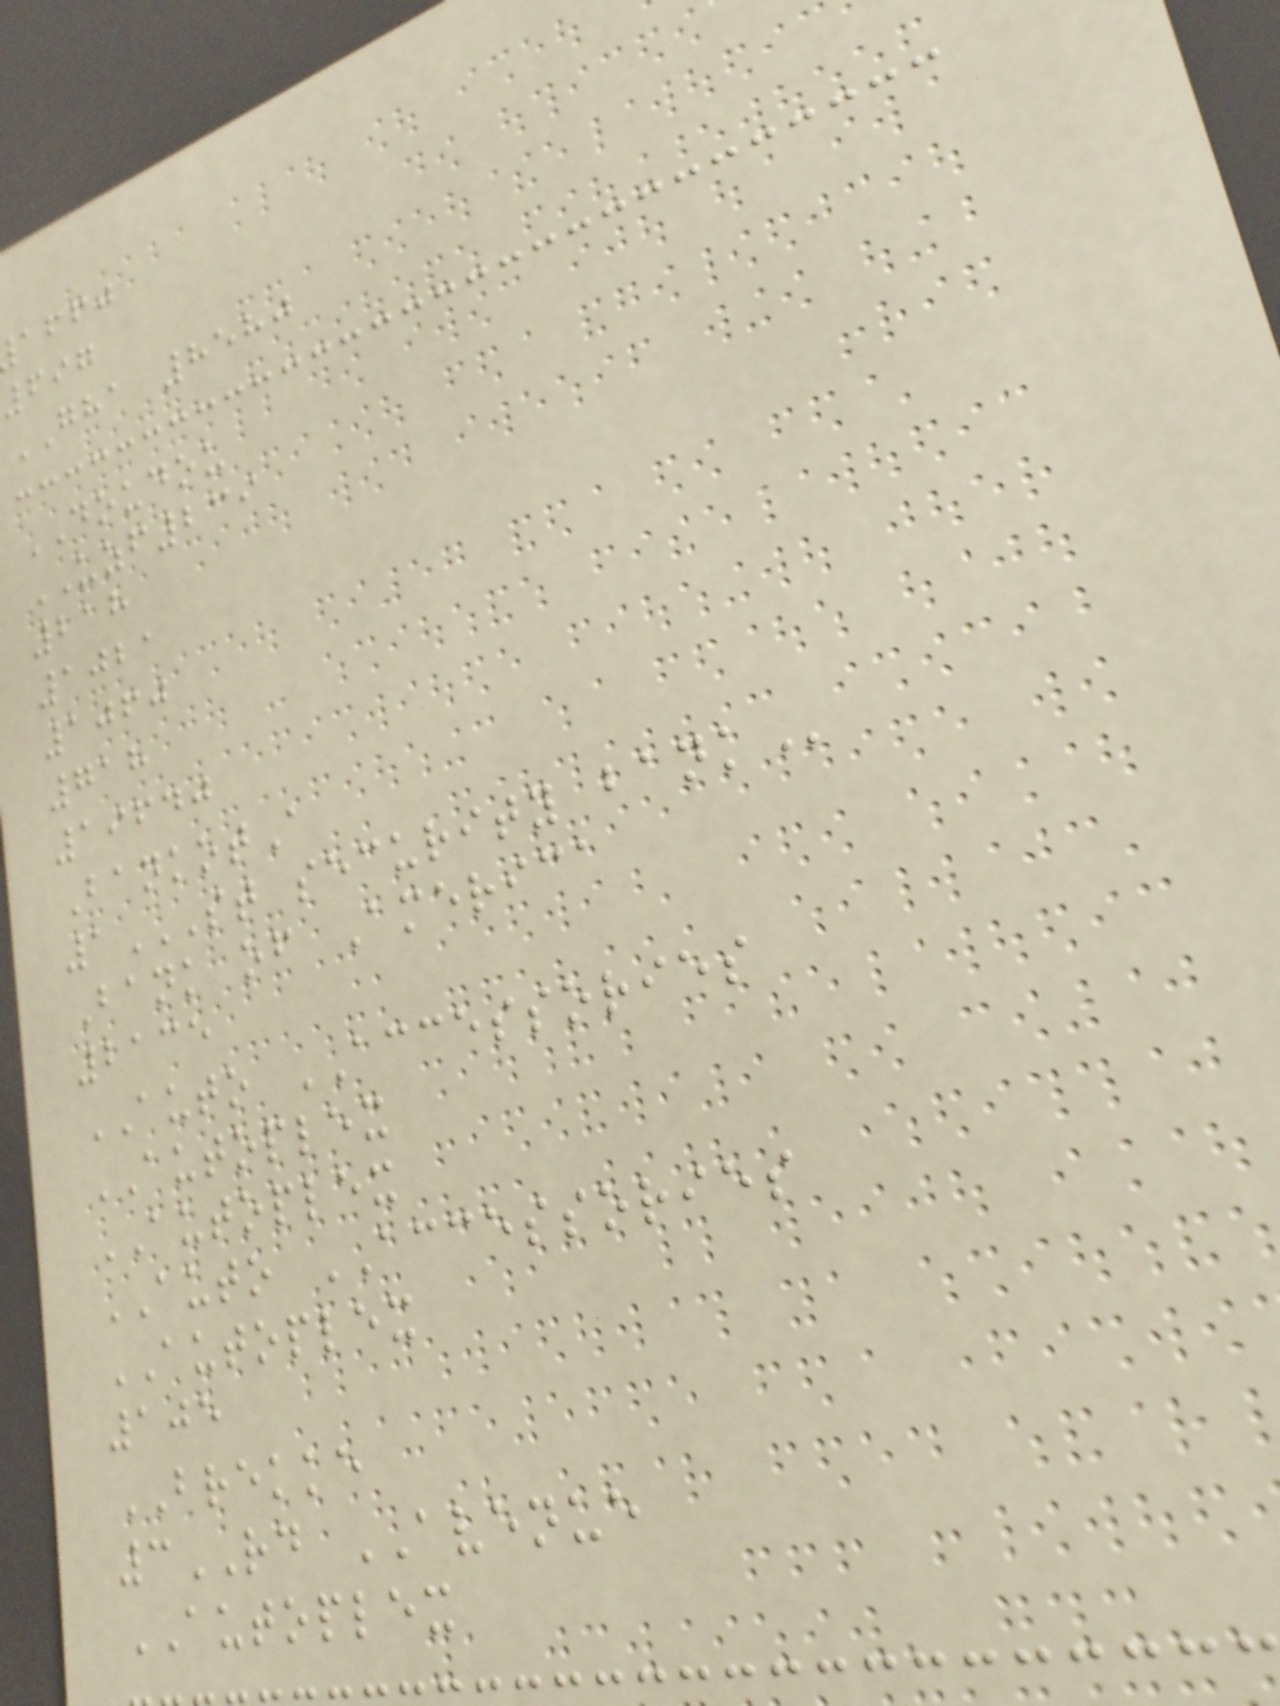affj
697
GHA 8580
DOUDOU
UZF239
218
1021
1060
718
19640
BankotA
1ST SECURITY BANK
Bank of America
2135
AUTO ACCESSORIES
AUTOPLEX
AUTOPLEX
AUTO ACCESSORIES
AUTOPLEX
105
BREKKE
3RD AVENUE
AUTOPLEX
